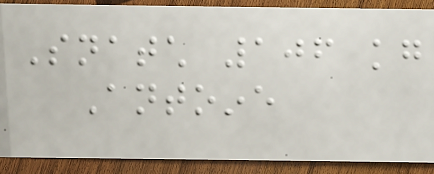Snatch 106 kg
Antoine
